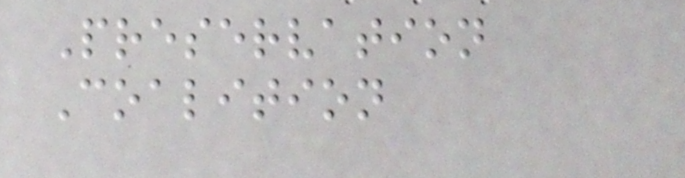Preservation
Coalition
